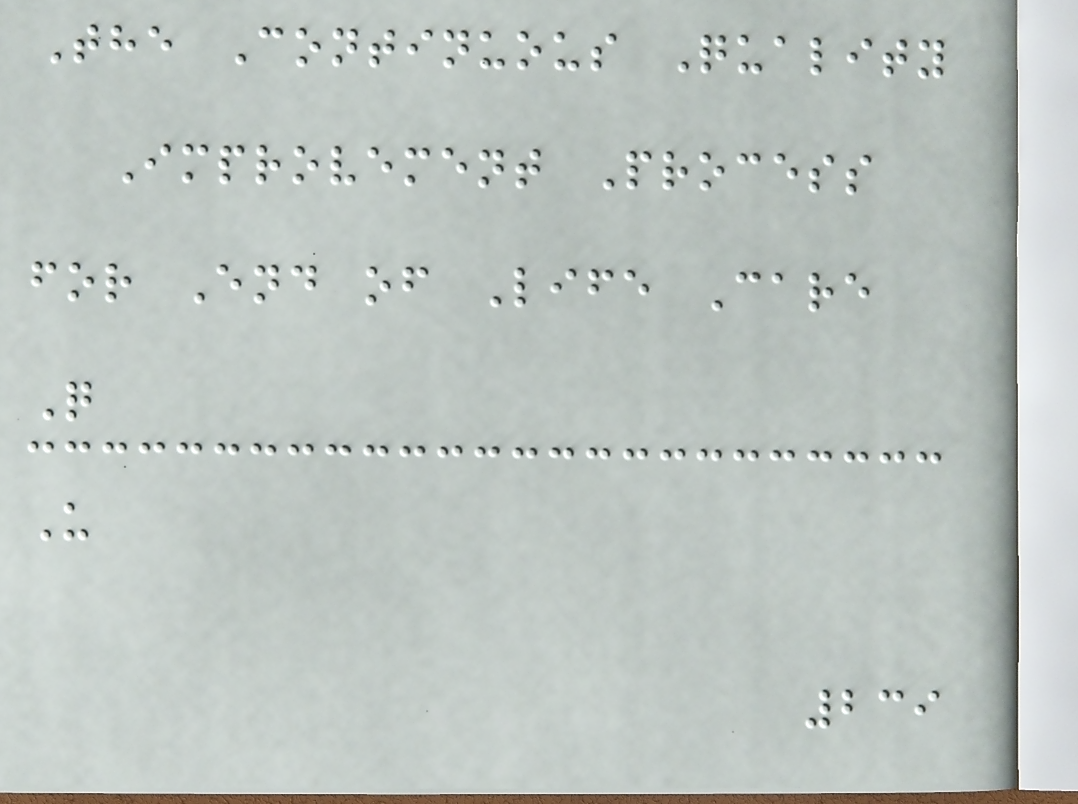The Continuous Quality
Improvement Process
for End of Life Care
Q
U
239
